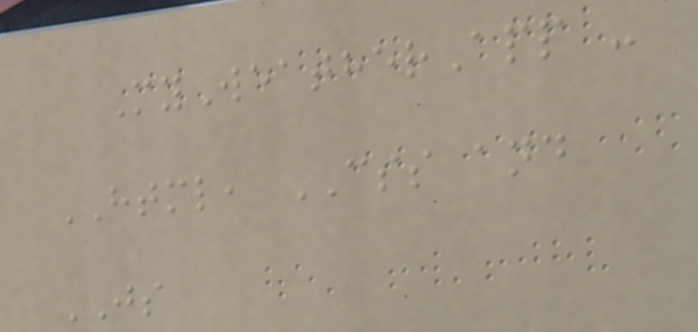MyWeatherApp -
HTML, CSS and
JS
